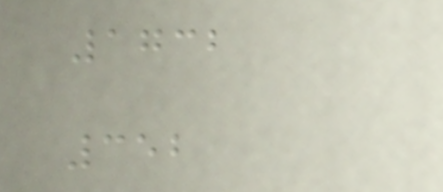1732
352
